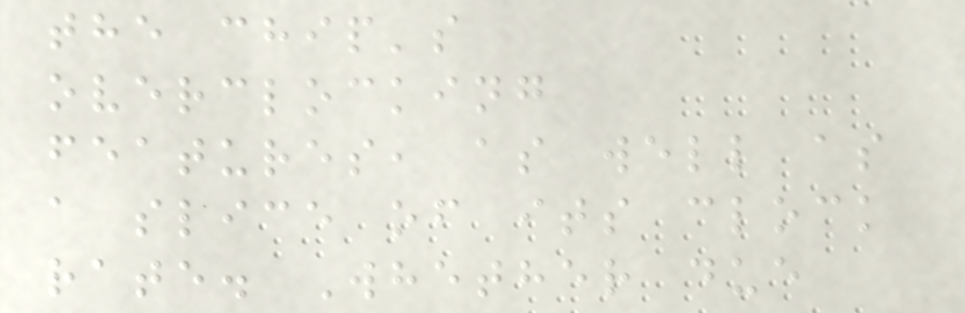the chip's
overclocking
features, as well as
a slice of its clock
rate. Whether due
